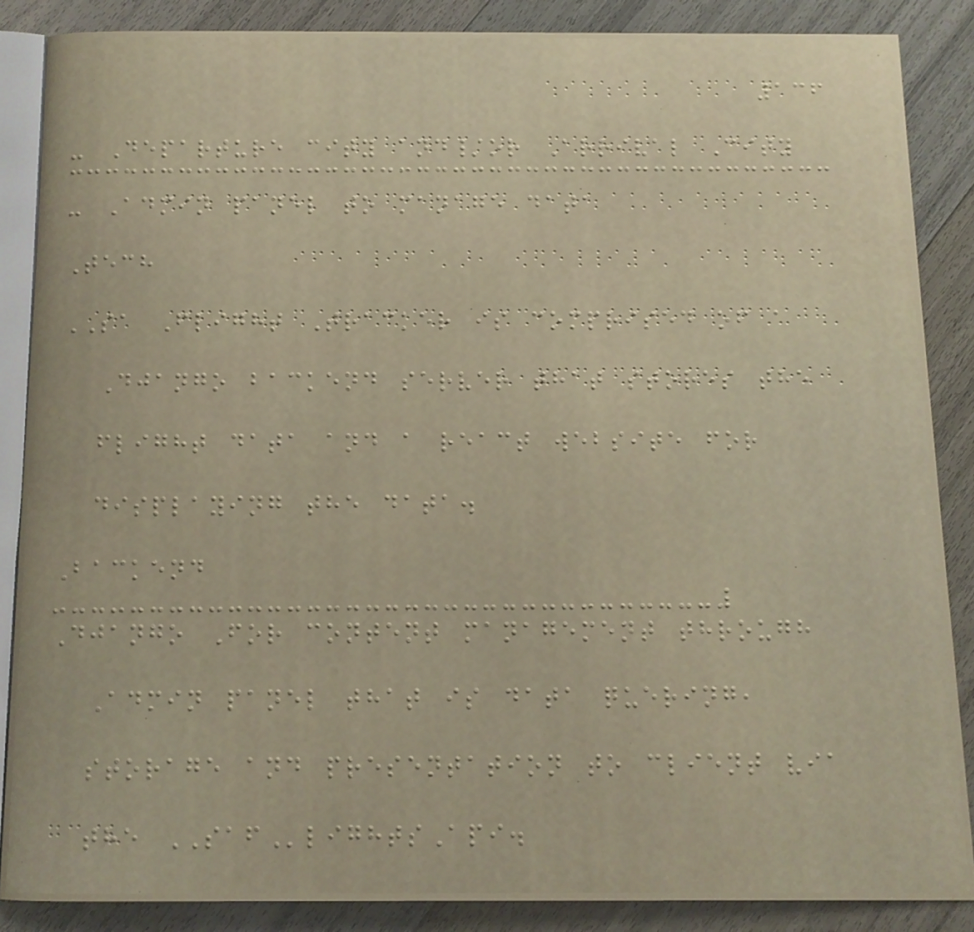136
- Departure city and/or Arrival City
- Admin panel to manage data
Tech
SA Flight Tracker is comprised of a
Django backend server that stores the
flight data and a react website for
displaying the data.
Backend
Django For content management through
Admin panel that is data quering,
storage and presentation to client via
the SAFlightsApi.
